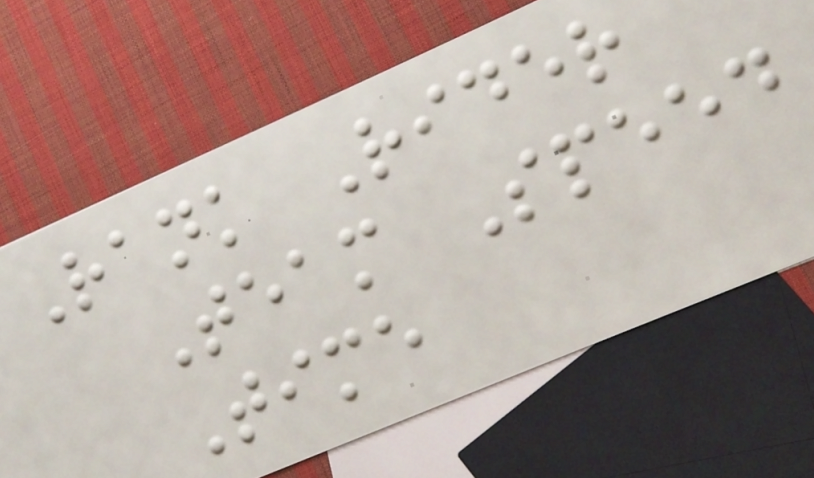Rank Rider
Team Speed
Time
